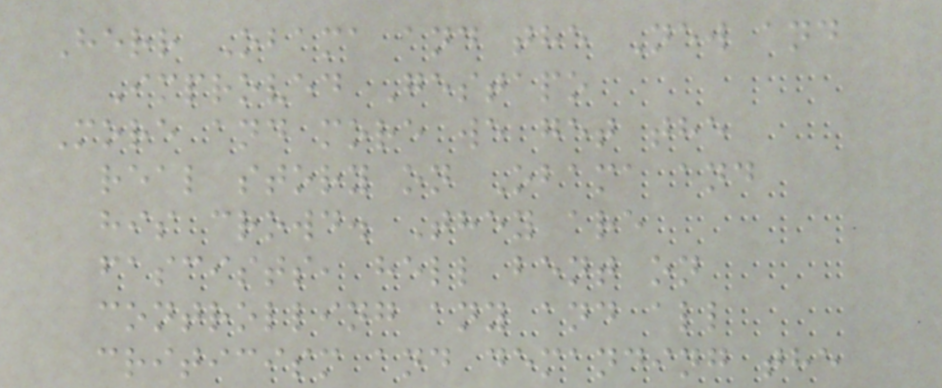Herr Obama and the New and
Improved Gestapo
More and more we get the
real story on Obama and
his crowd. They are
fascists, hell bent on
controlling any and all
criticism and demanding the
